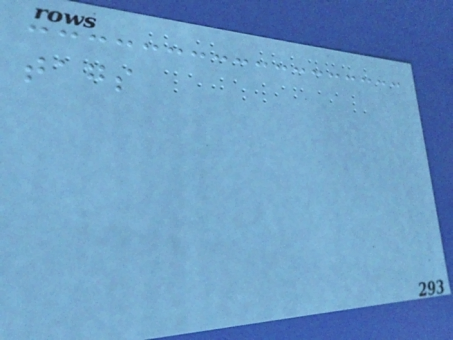tags
